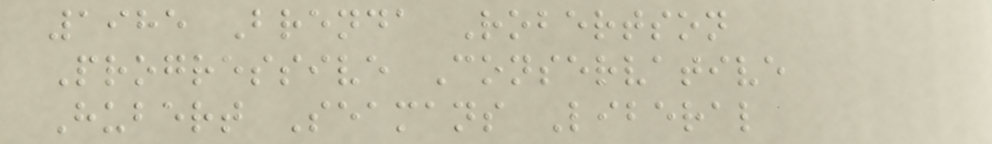1985 Brenda Robertson
Progressive Conservative
Hubert Seamans Liberal
